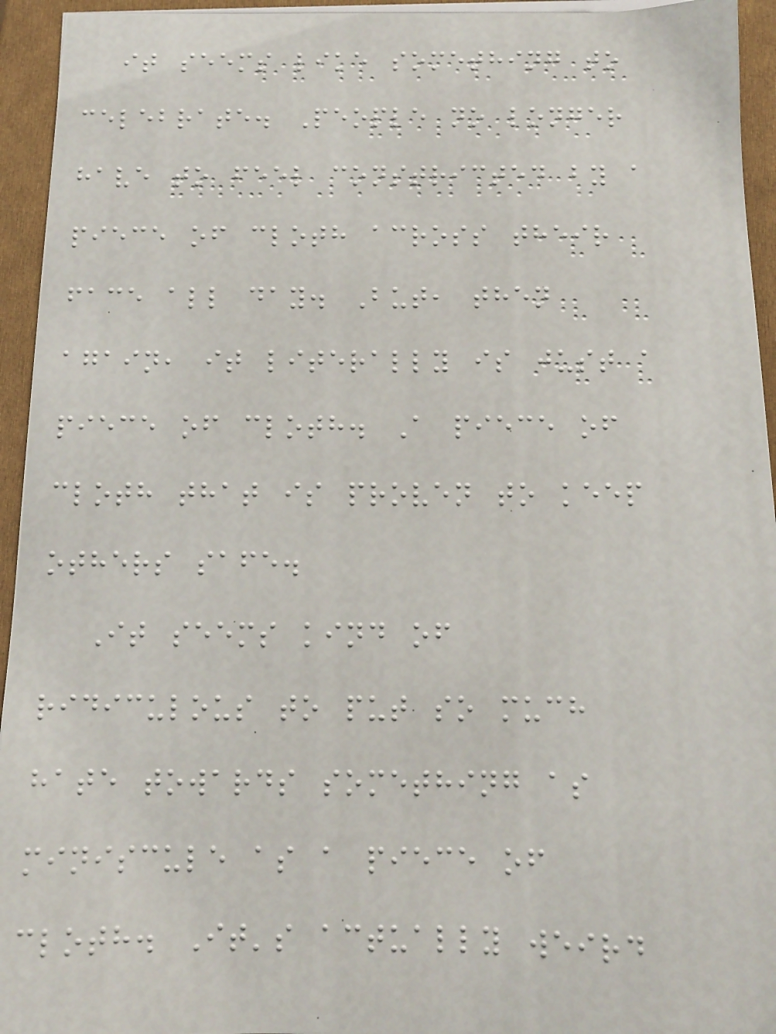it seems like something to
celebrate. People no longer
have to feel constricted by a
piece of cloth across their
face all day. But, then
again, it literally is just a
piece of cloth. A piece of
cloth that is proven to keep
others safe.
It seems kind of
ridiculous to put so much
hate towards something as
miniscule as a piece of
cloth. It's actually weird
